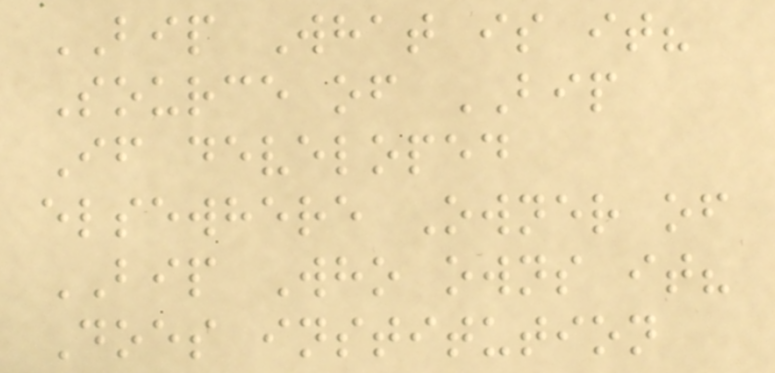BIP What is it?
Source of BIP
If developed
elsewhere Owner of
BIP Who owns it?
Does institution
